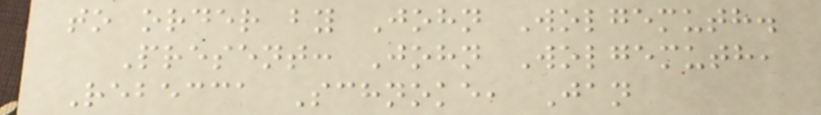to order by John Wolgemuth.
Present: John Wolgemuth,
Rebecca Schnoke, Jan
